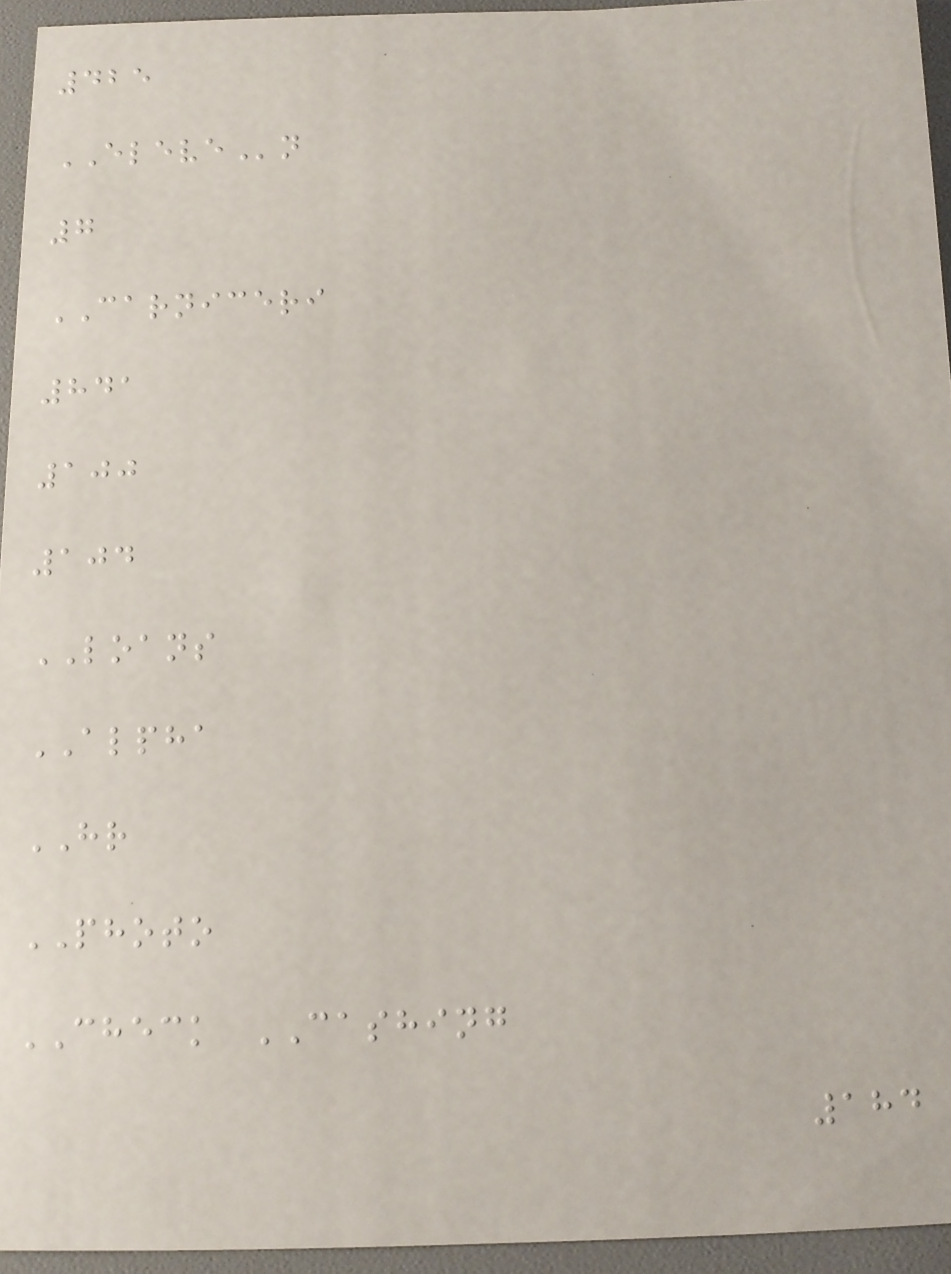425
ELEVEn
7
CARNICERI
841
100
104
LOANS
ALPHA
HR
PHOTO
CHECK CASHING
184
